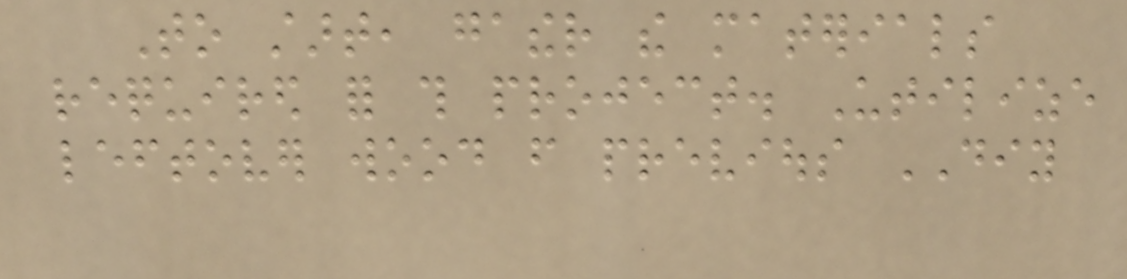To start, gather the materials
required for this project. Utilize
leftover wood from previous DIY
